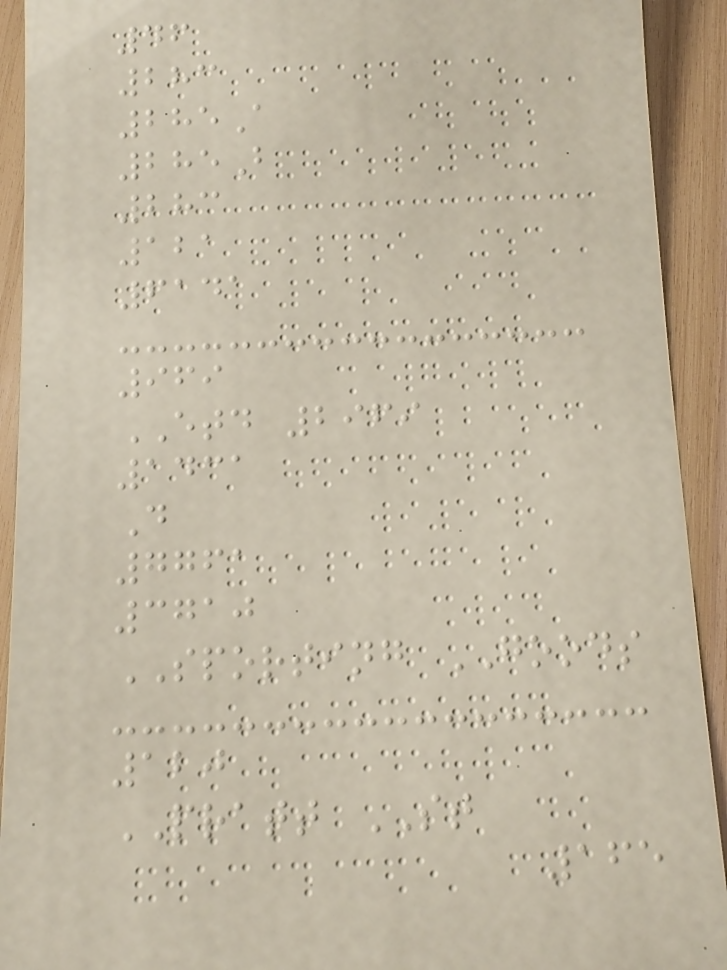46
283
285A
285B
283
121
6141
969
ETD 2969
1431
D
7761
3710
SPORTING GOODS
120
PRATT ST
165
